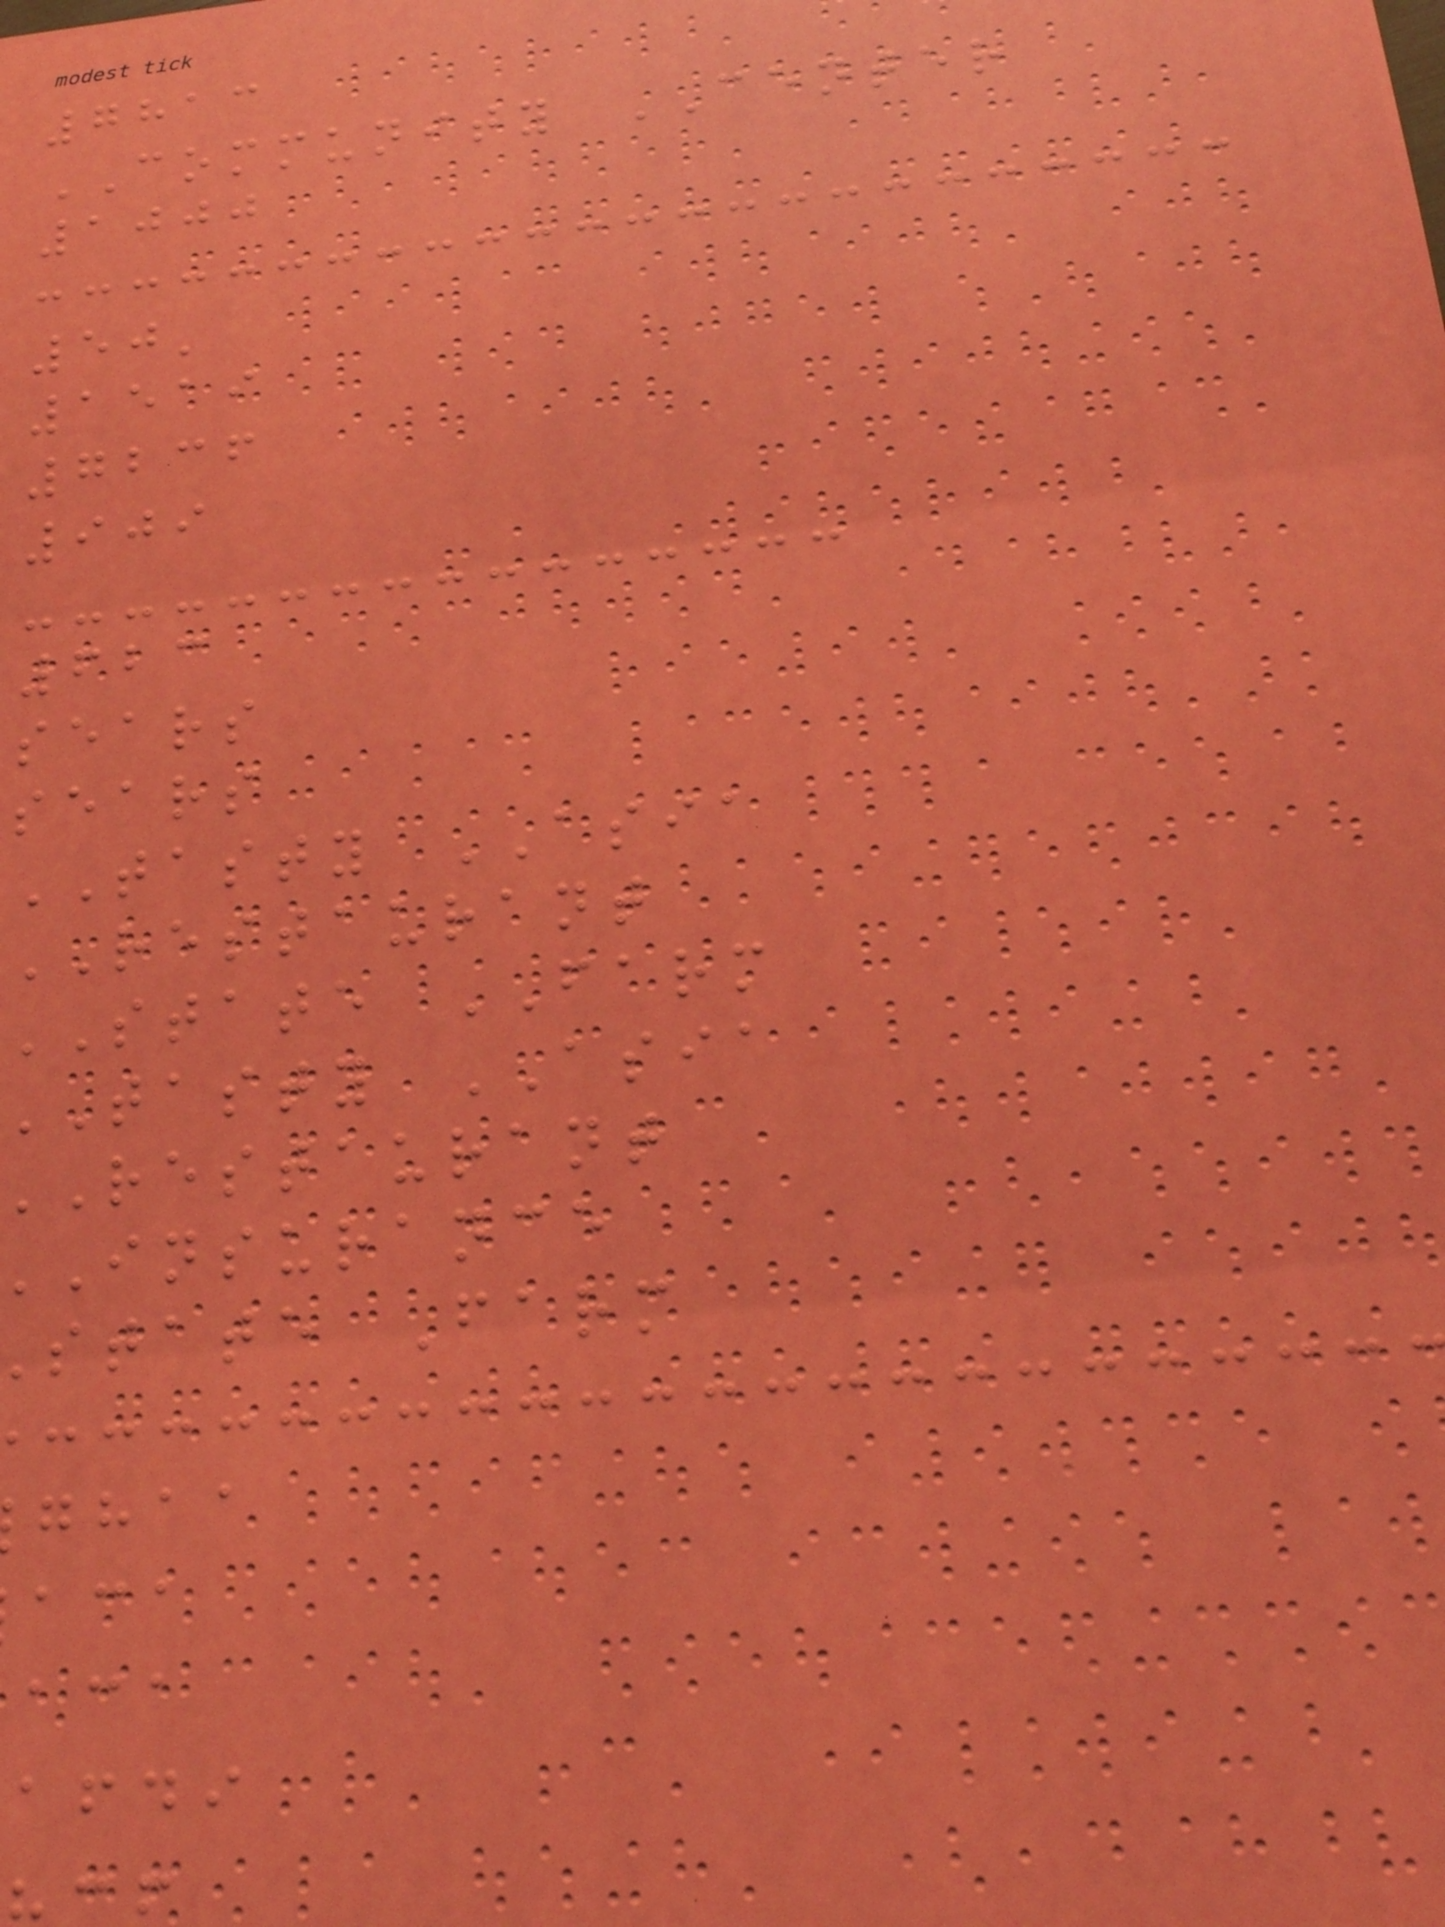7813
COMMUNITY CENTER
1000
50'
1519
7236
909
623
sears
sears
TASTY ASIA
RESTAURANT
STATE FARM
tasty ASIA
restaurant
insurance
state Farm
ghaa
afdi
